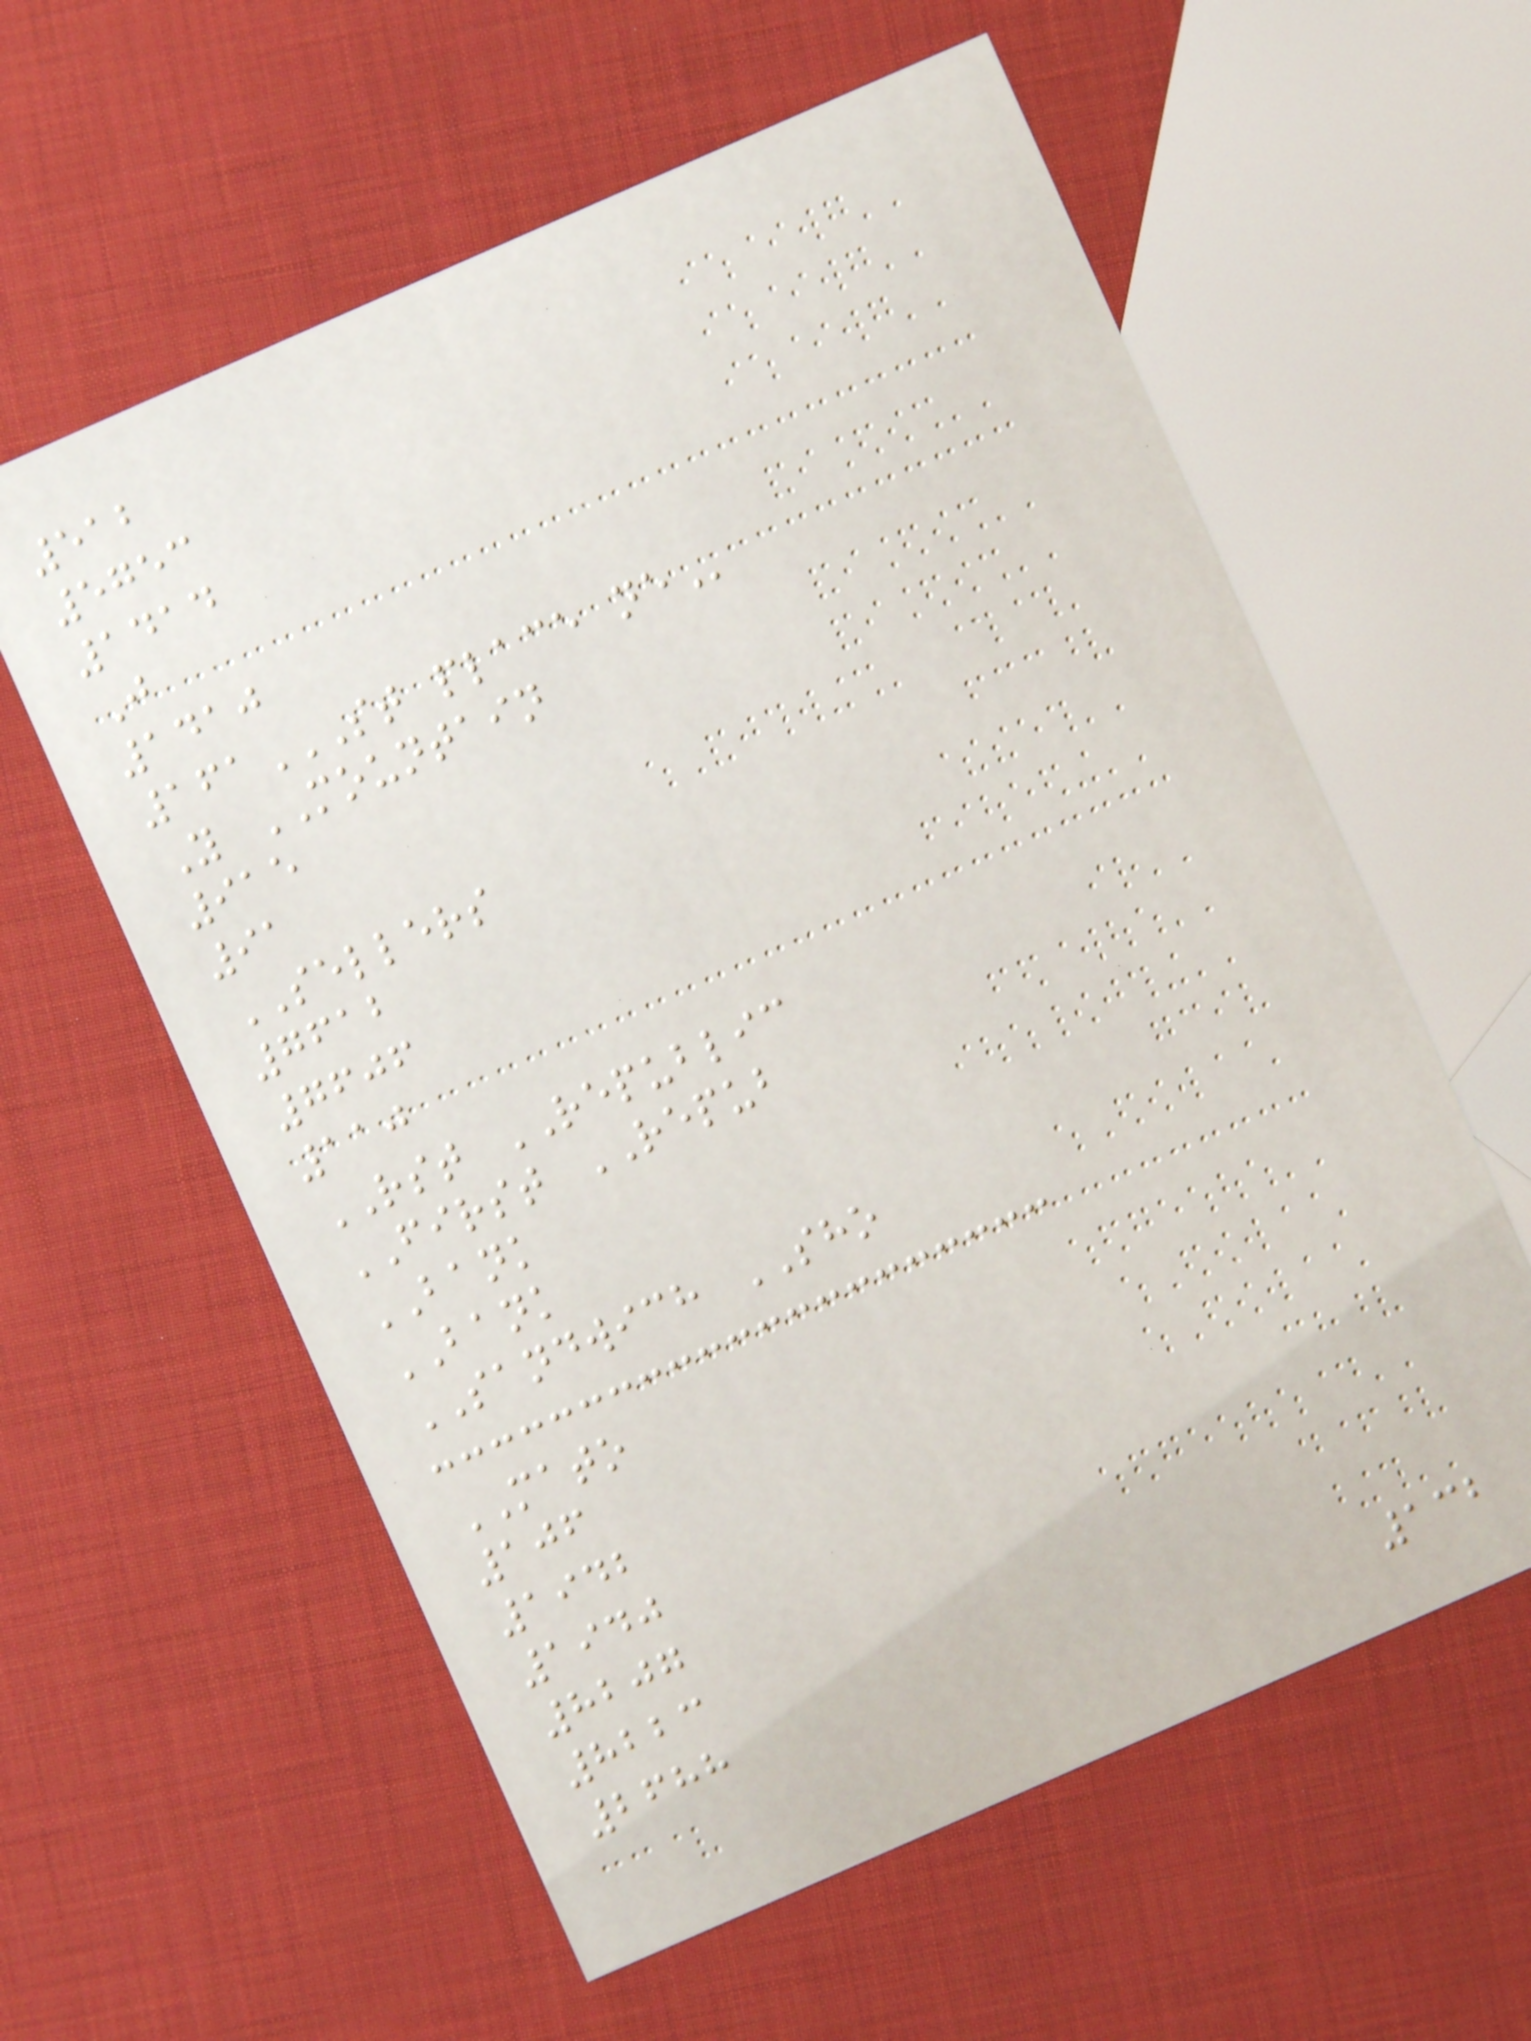512
5753
1414
J
1410
161ST PLACE NE
Y MOUNTAIN
915
91
SELLERS
7612
7606
110
RST REPUBLIC
FIRST REPUB
BANK
BANK
SANDWICH SHO
MATO
106
1942
1940
8207
8223
2688
132
